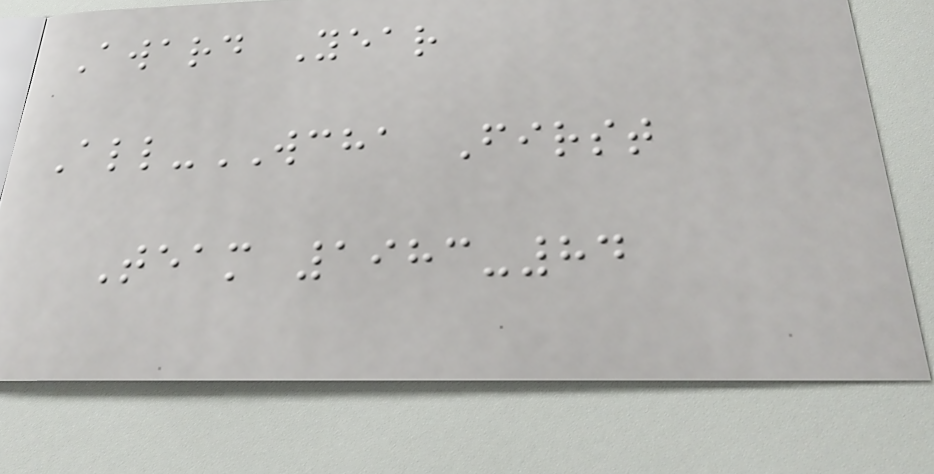Award Year
All-WCHA First
Team 1983-84
